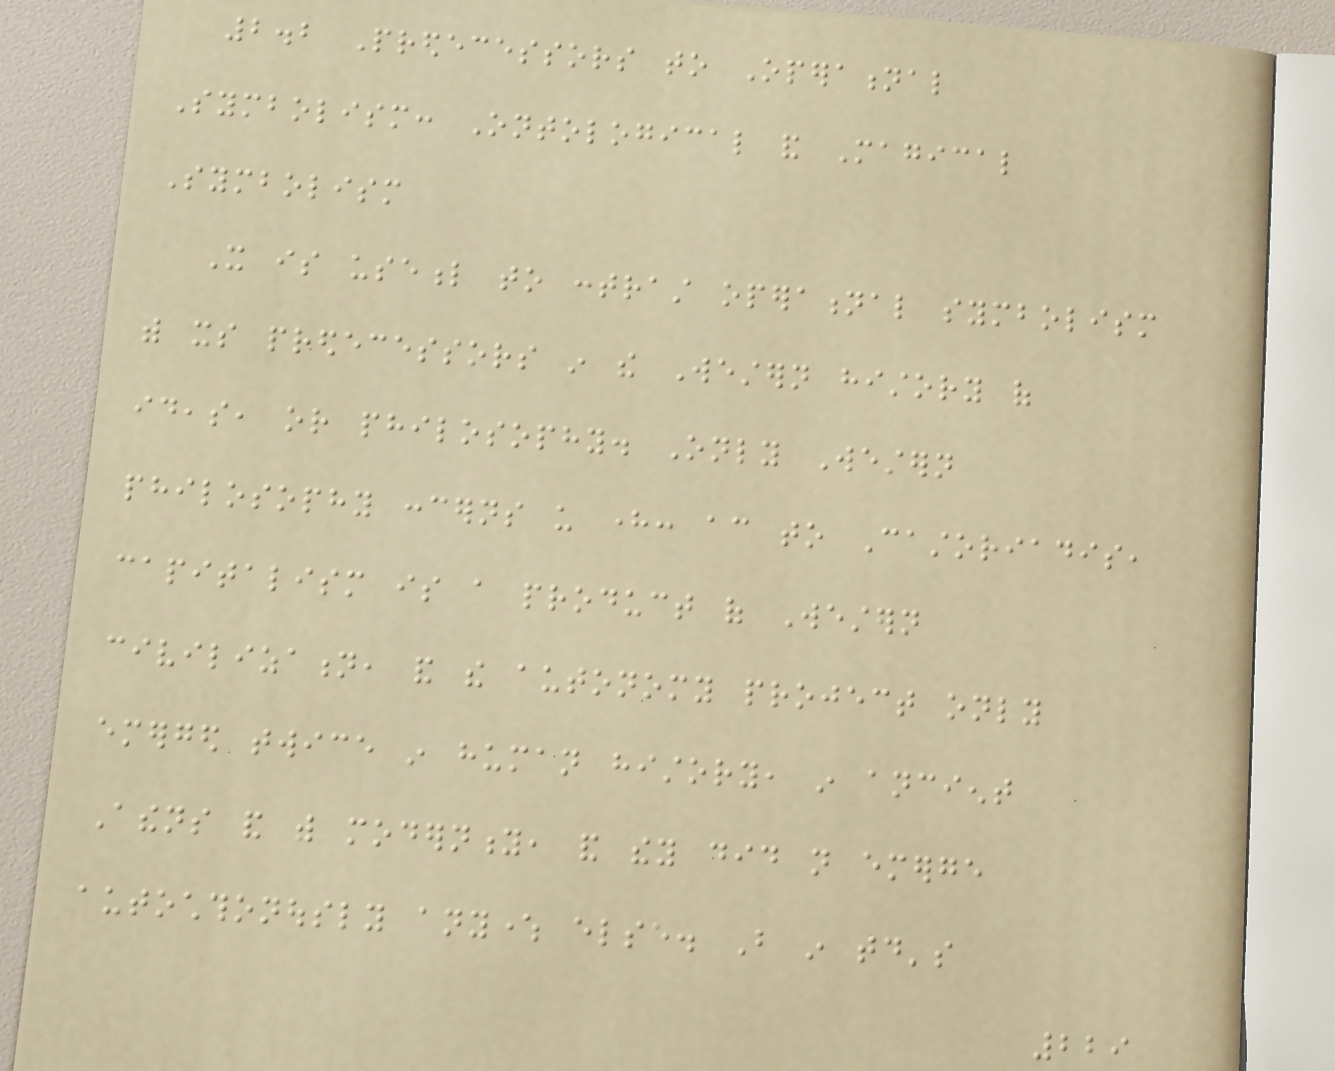2.2 Predecessors to Operational
Symbolism: Ontological and Magical
Symbolism
It is useful to contrast operational symbolism
with its predecessors in the Western history of
ideas, or philosophy. Only Western
philosophy concerns us here: according to Castoriadis,
capitalism is a product of Western
civilization, and the autonomy project only
emerged twice in human history, in ancient
Athens and with modernity, and they did not emerge
autochthonously anywhere else. But in today's
229
